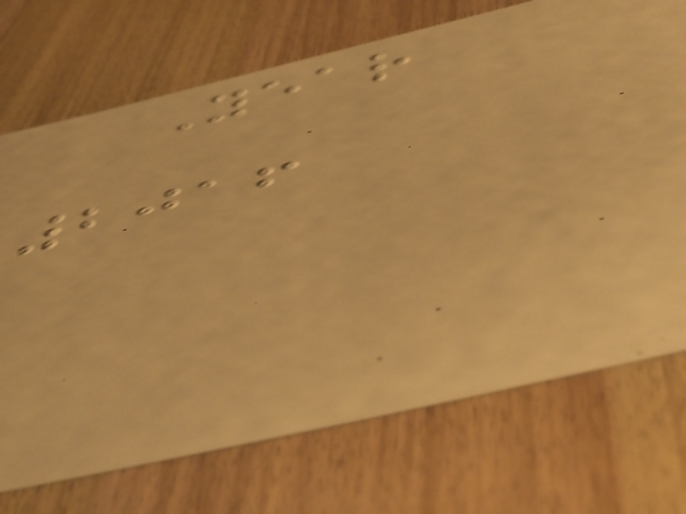Year
2016
